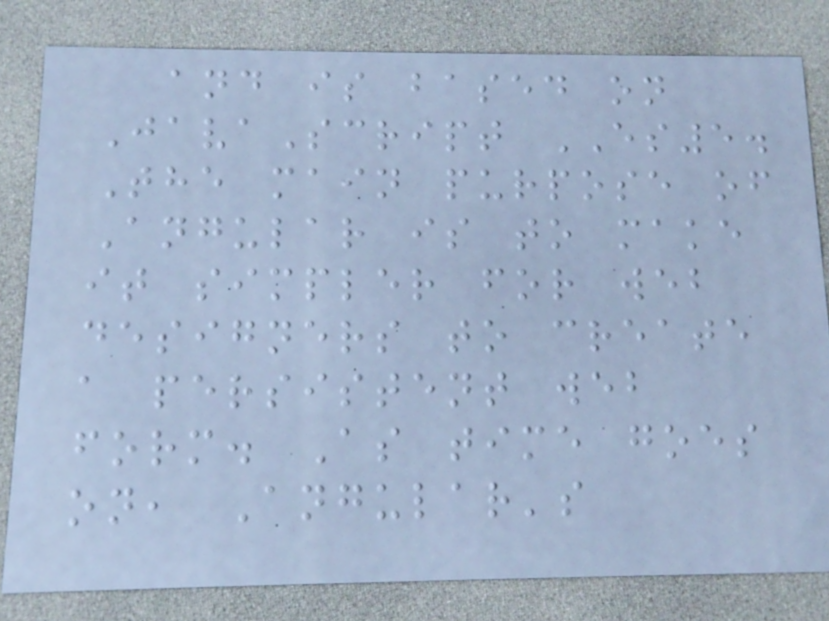and is based on
JavaScript ES5.
The main purpose of
Angular is to make
it simpler for web
designers to create
a persistent web
form. As time goes
on, Angular's
